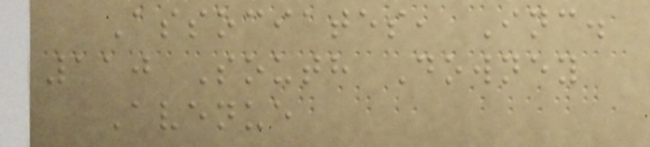Associates, Inc.
110 South Downey
Avenue
